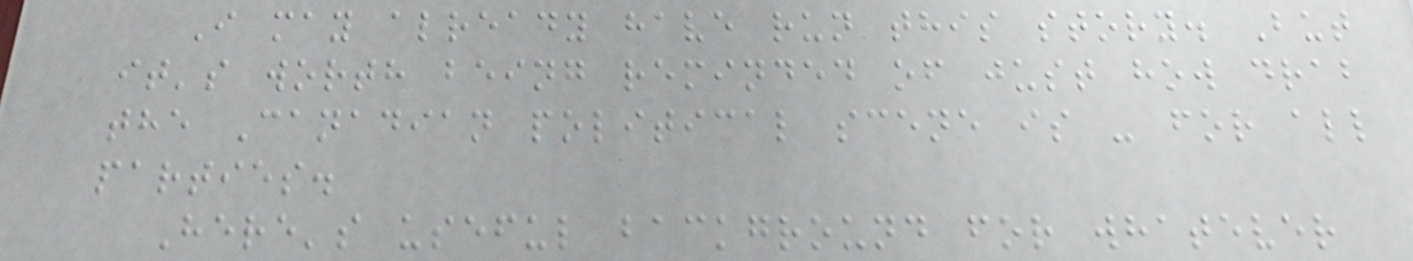I may already have run this story. But
it's worth being reminded of just how drab
the Canadian political scene is - for all
parties.
Here's useful background for whatever
